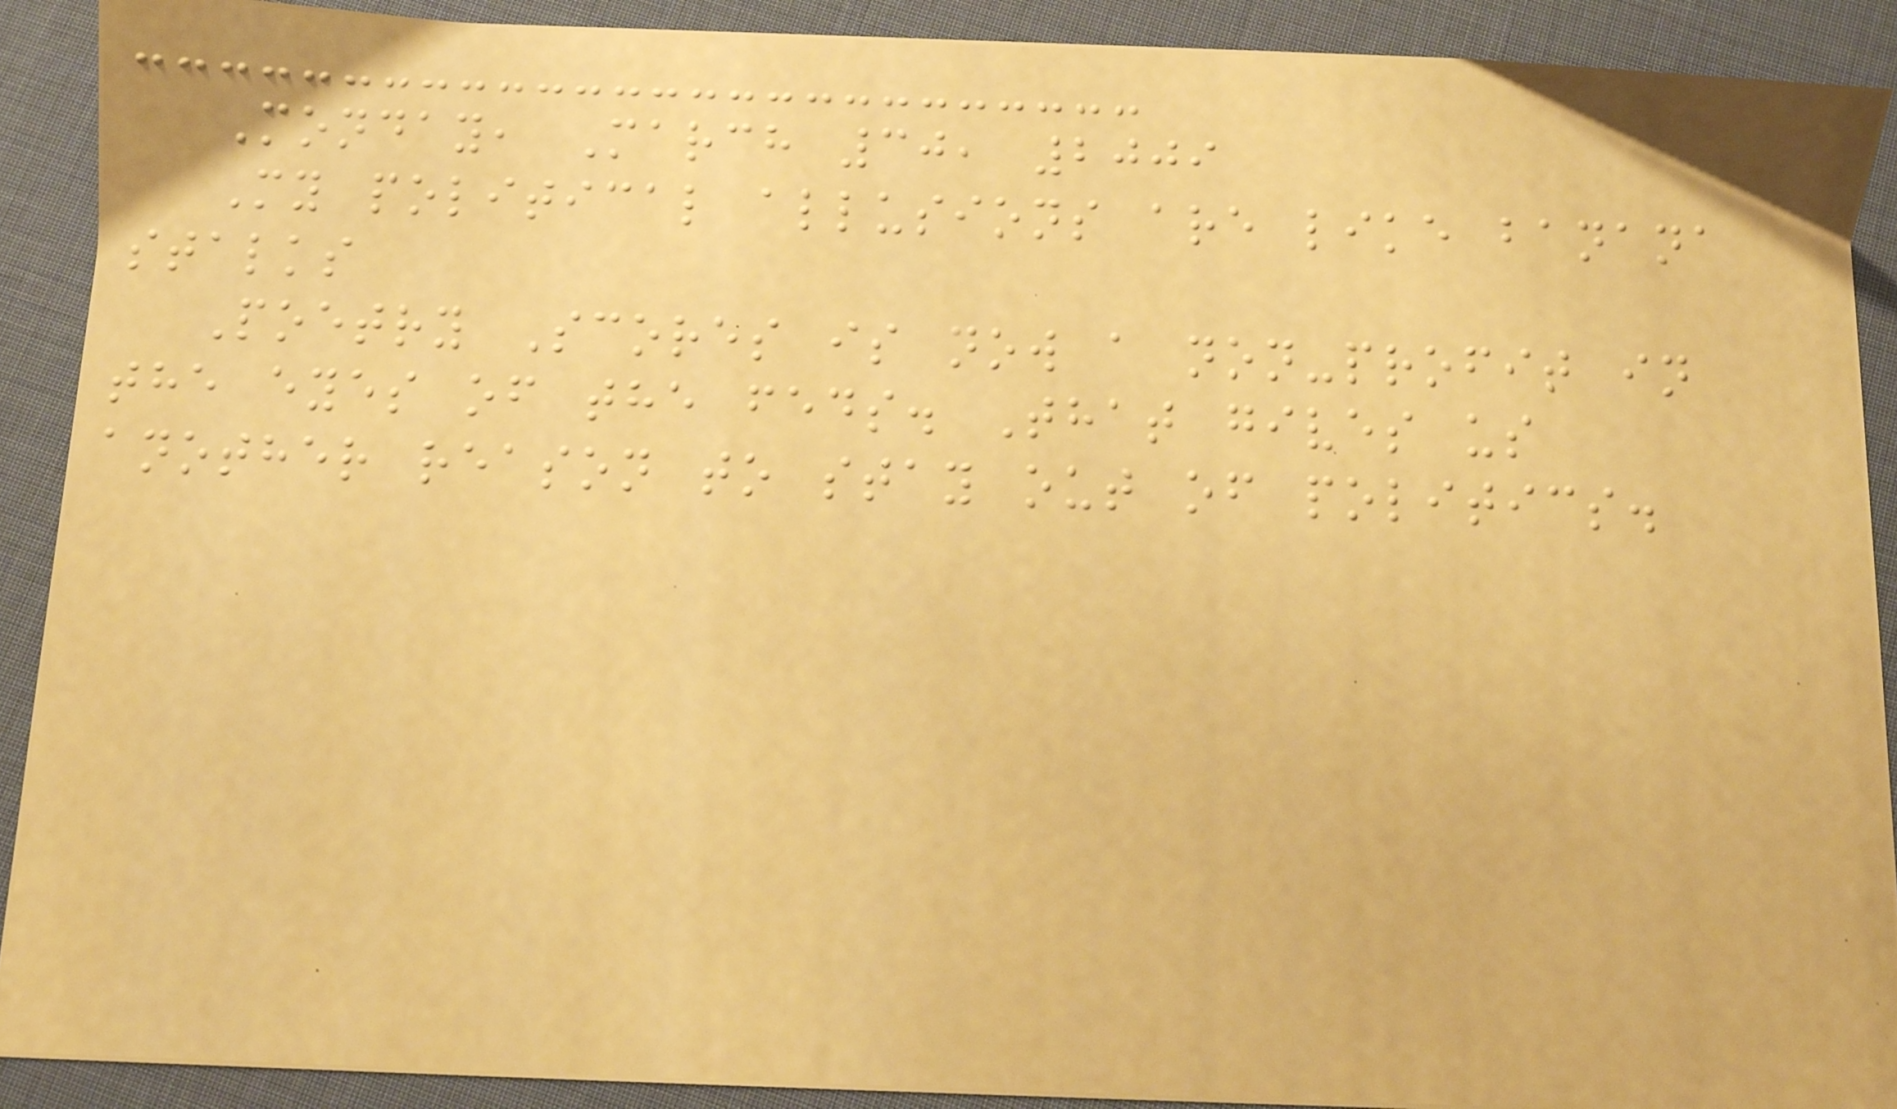Monday, March 30, 2009
My political allusions are like banana
stalks
Poetry Scores is now a non-profit in
the eyes of the feds. That gives us
another reason to stay out of politics.
